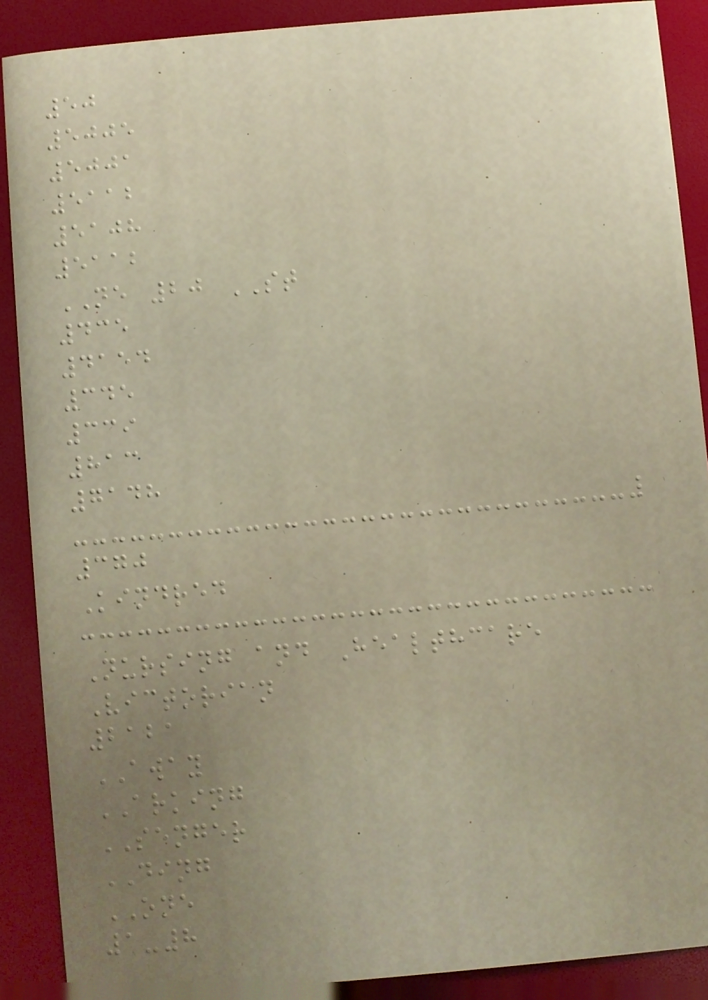50
5005
5001
5112
5108
5112
NE 20 ST
435
4154
345
339
813
7148
370
Kindred
Nursing and Healthcare
Victorian
2121
AWAY
ARKING
SENGER
DING
ONE
1-8
